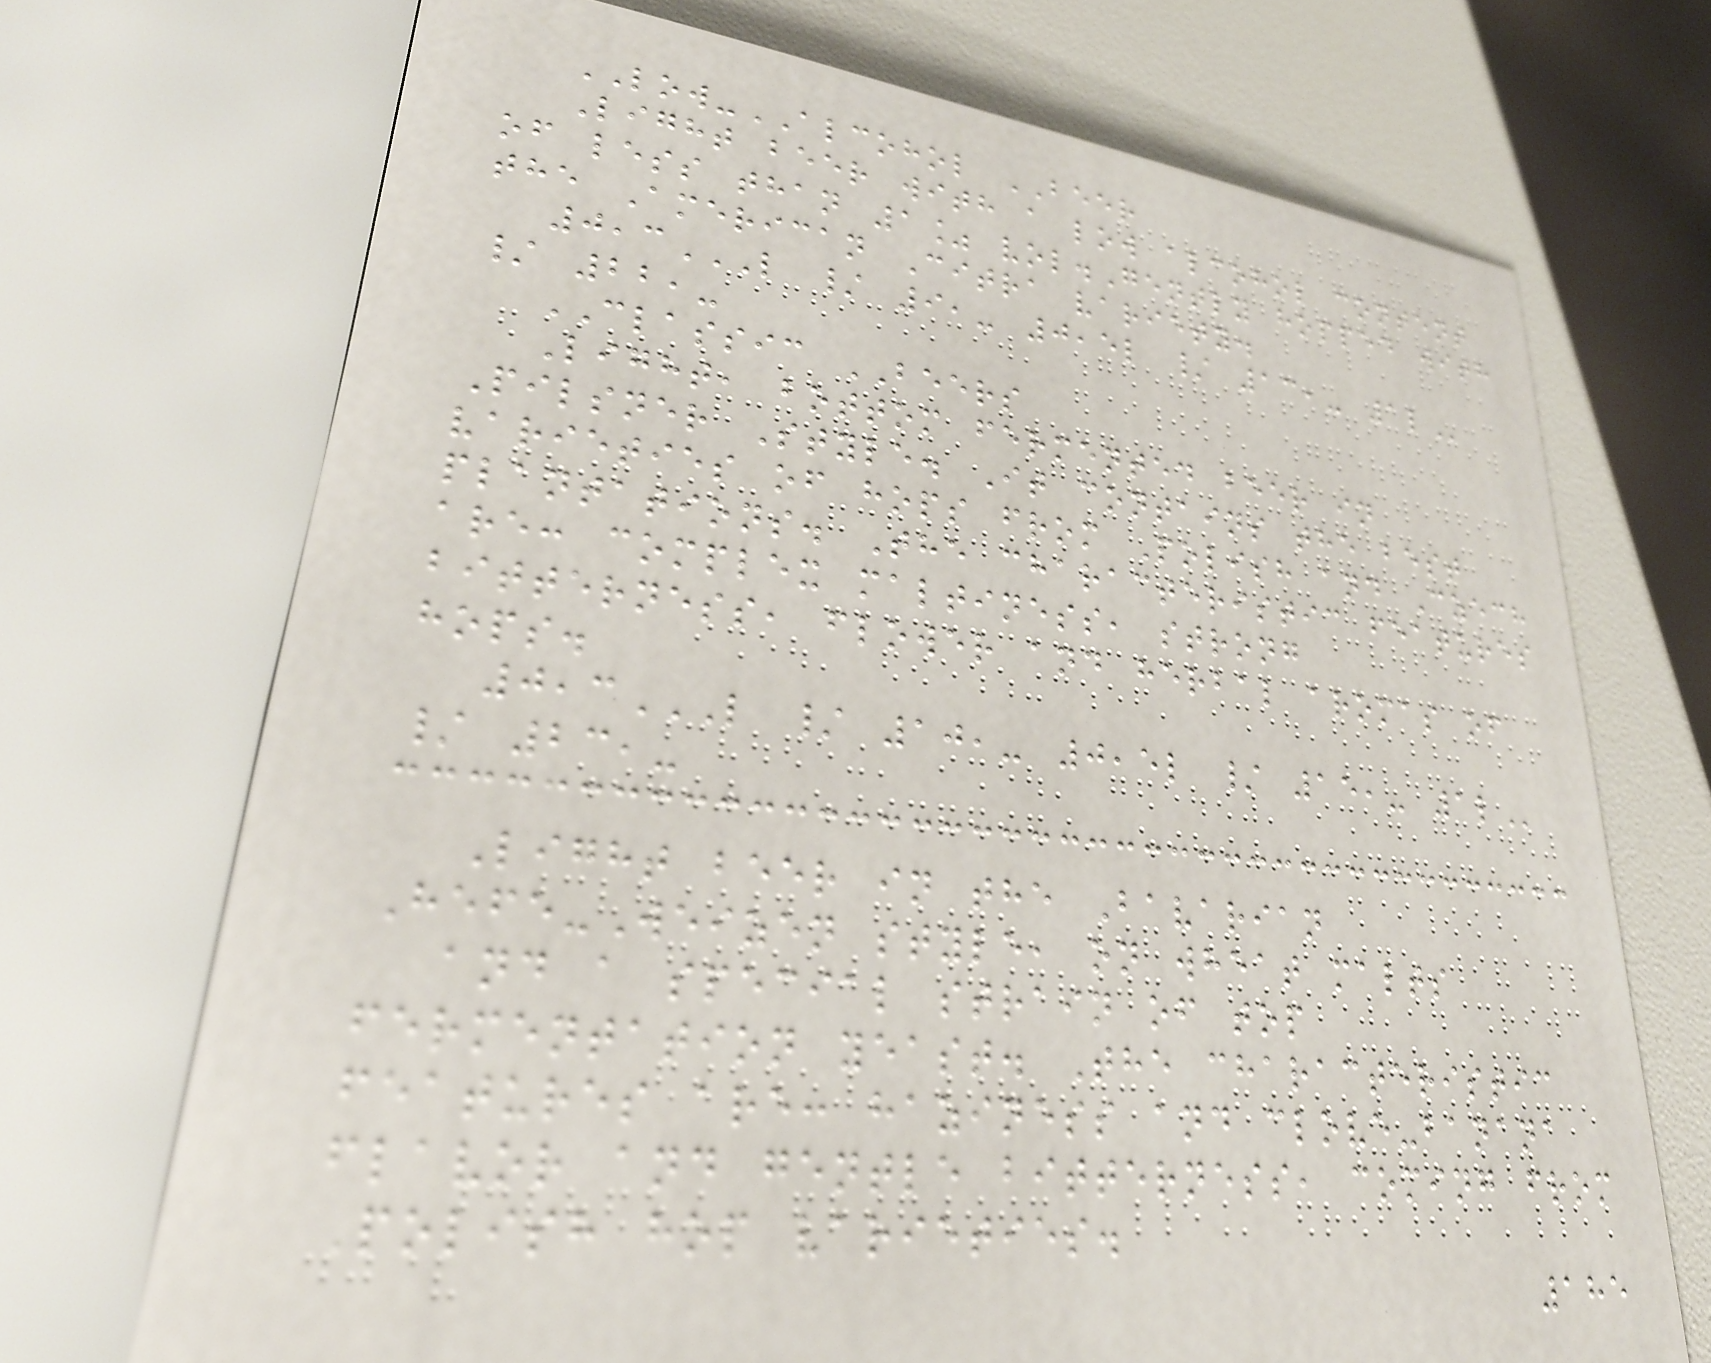LOW-ALCOHOL BEER
Light beer with a low alcohol content
of less than 1% vol.Gently hopped with
the American Citra variety.
0,3L / 9,- 0,5L / 13,- 1L
/ 22,-
CLASSIC BEERS
Light, bottom fermented beer in
Pilsner Style. It contains the best
varieties of hops from Polish and Czech
plantations. The characteristic features
are: complex maltiness, strong
bitterness, flower and herbal aromas of
hops.
0,3L / 10,- 0,5L / 15,- 1L
/ 23,-
Light beer in the Bavarian
Hefe-Weizen style, on wheat malts
and a special strain of top
fermentation yeast. The characteristic
features are: haziness and clove-banana
flavor and gentle bitterness, coming from
Polish hop varieties.
185
